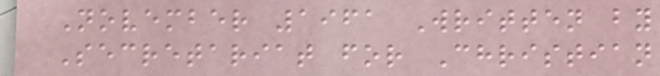November 1961 Written by
Secretariat for Christian
